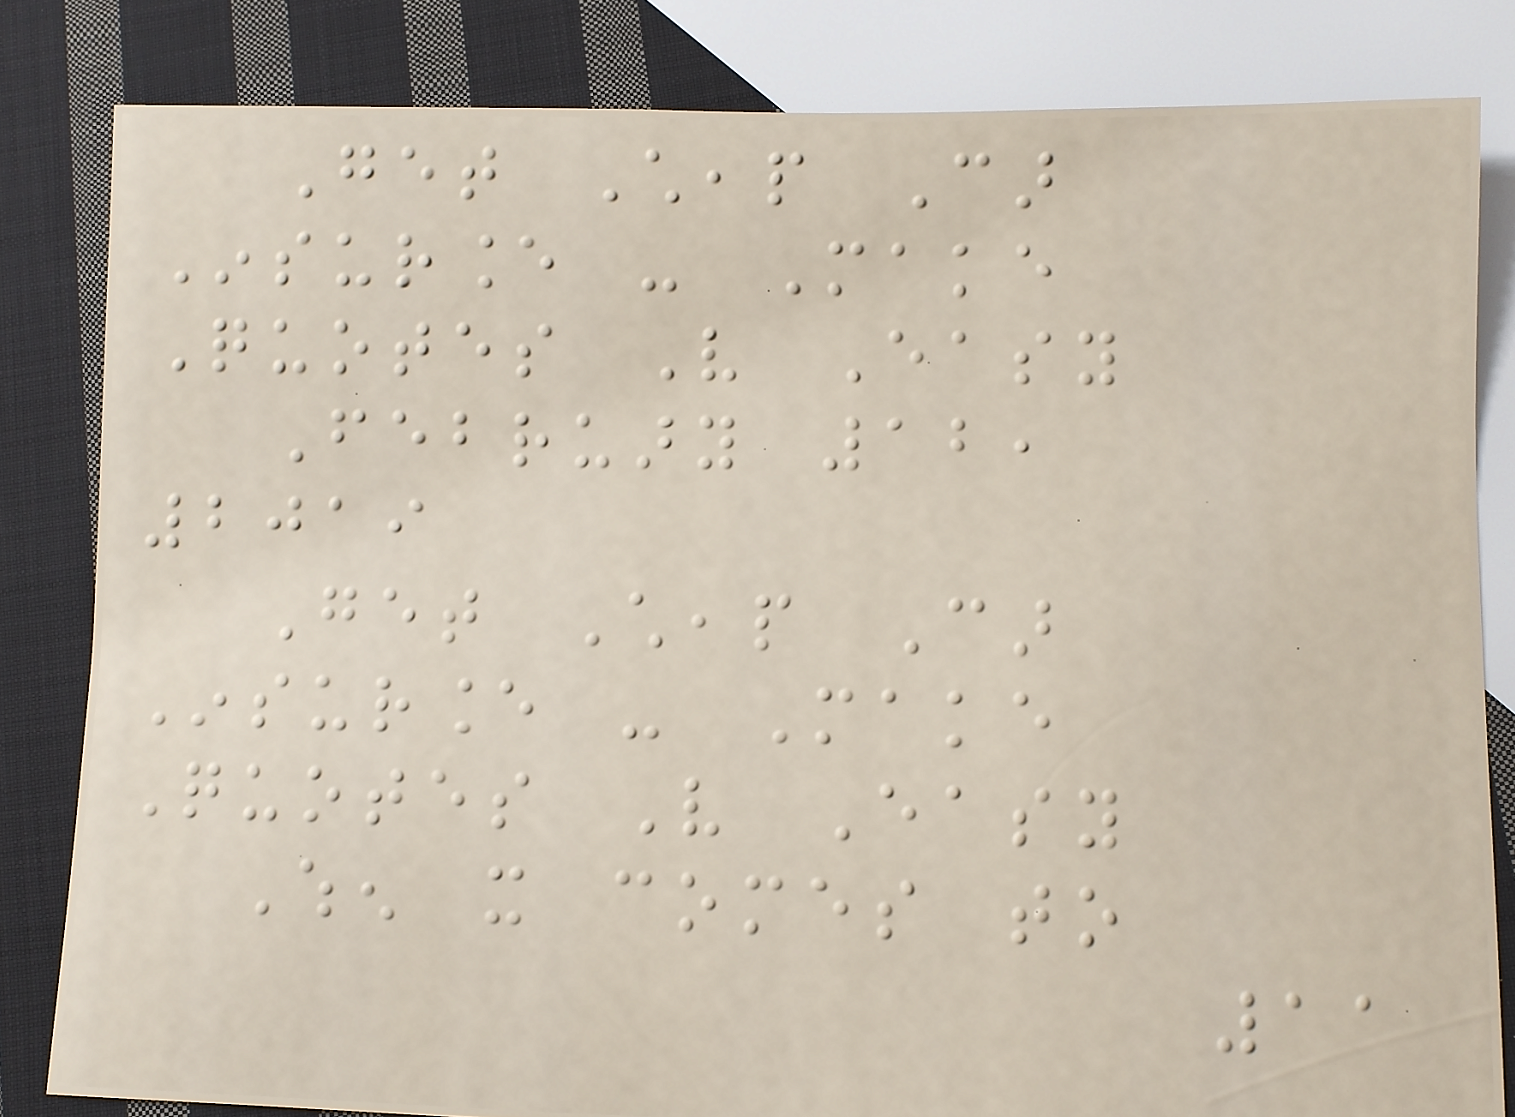Get Cheap Car
Insurance - Make
Quotes Very Easy
February 12,
2019
Get Cheap Car
Insurance - Make
Quotes Very Easy
When it comes to
11
